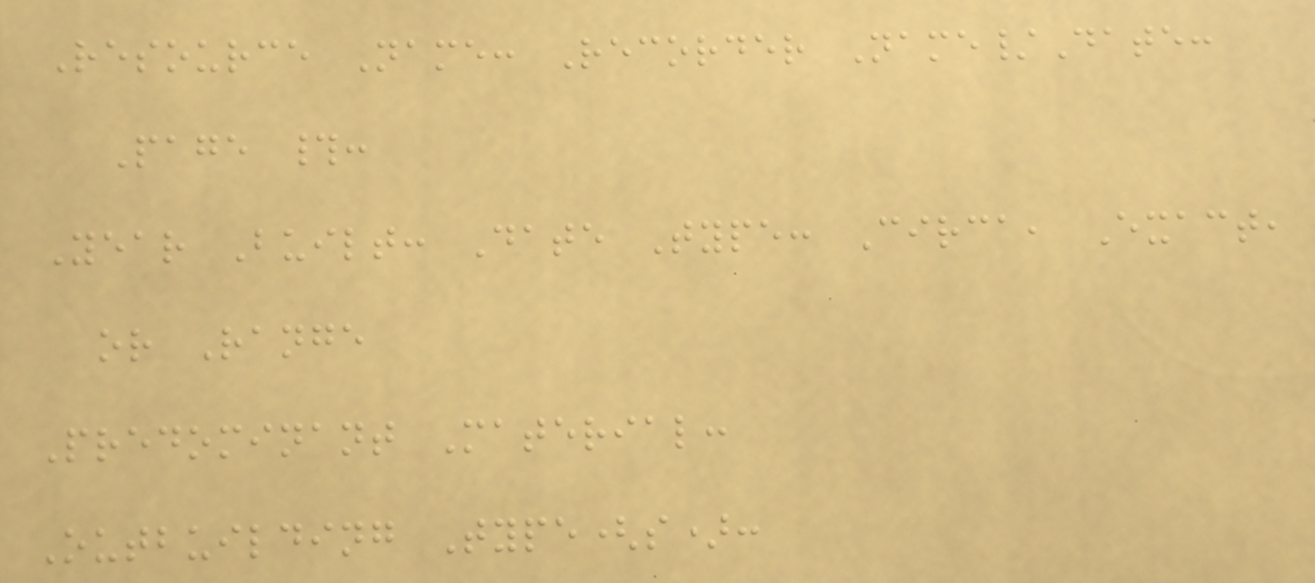Resource Name: Recorder Name/Date:
Page #:
Year Built: Date Type: Circa, Exact,
or Range
Predominant Material:
Outbuilding Type(s):
